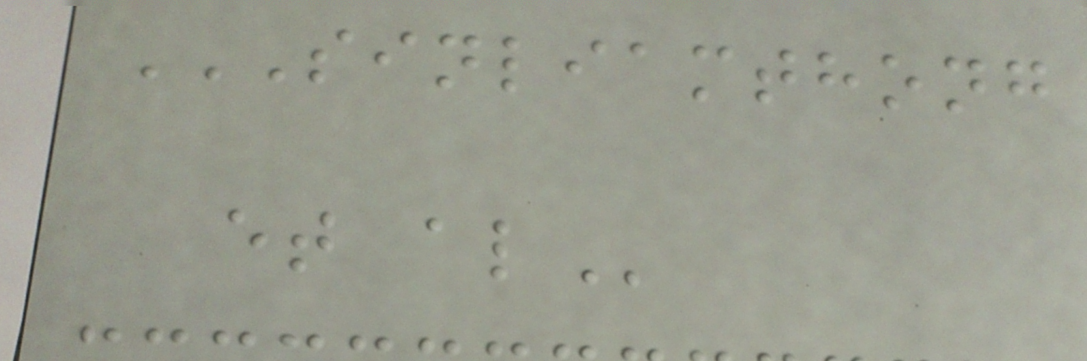SINLIAMTHONG
ET AL
